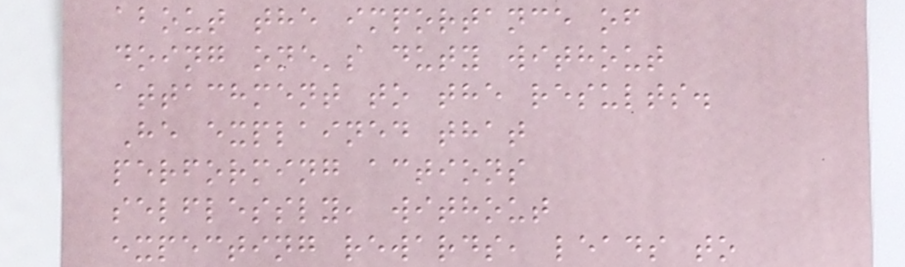about the importance of
doing one's duty without
attachment to the results.
He explained that
performing actions
selflessly, without
expecting rewards, leads to
